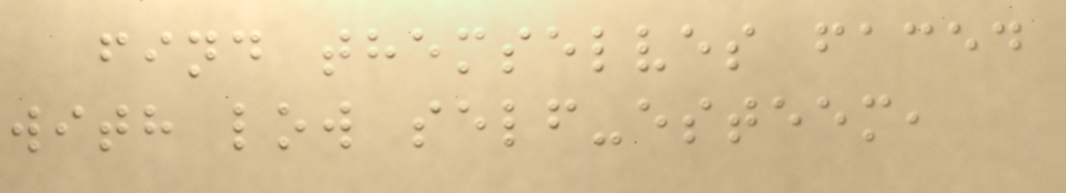find themselves faced
with low self-esteem,
